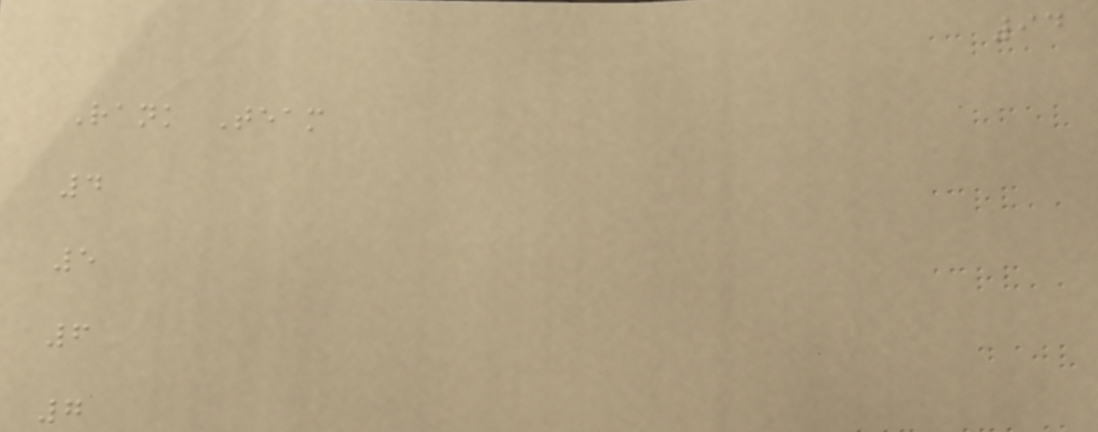94
Rank Team
4
5
6
7
